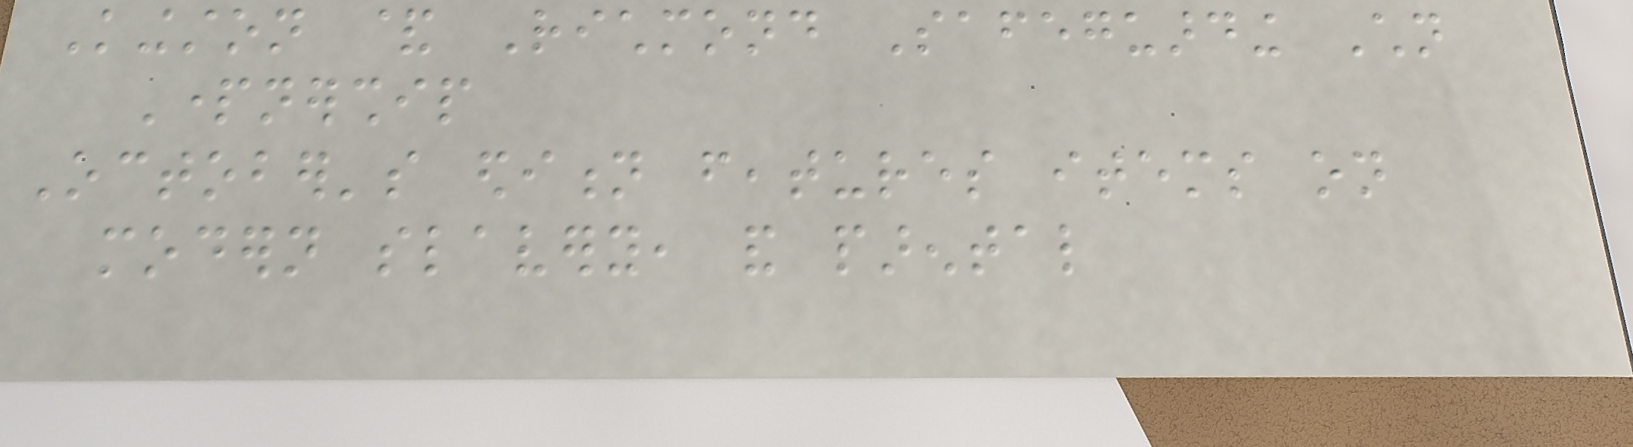Kingston & Richmond Safeguarding Children
Partnership
October's edition features items on
modern slavery, and parental
